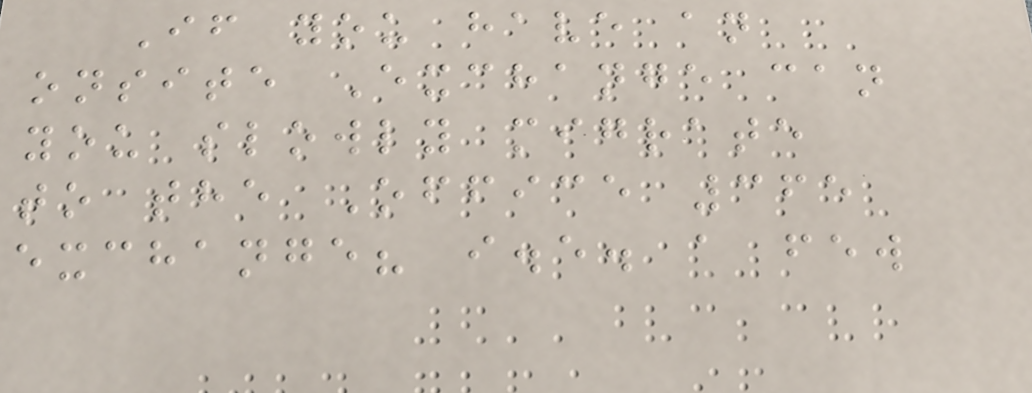If you have an
onsite Exchange can
you slowly migrate
to the Office 365
exchange? i.e. a few
